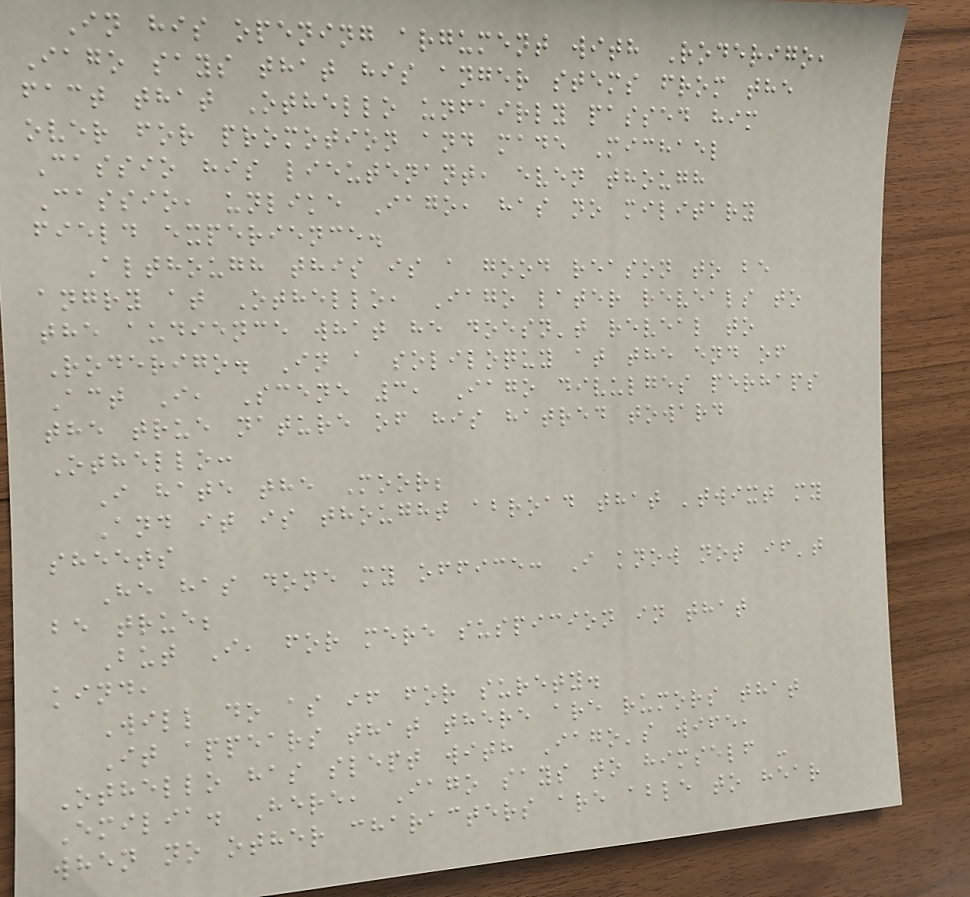In his opening argument with Roderigo,
Iago says that his anger stems from the
fact that Othello unfairly passed him
over for promotion and made Michael
Cassio his lieutenant, even though
Cassio, unlike Iago, has no military
field experience.
Although this is a good reason to be
angry at Othello, Iago later reveals to
the audience what he doesn't reveal to
Roderigo. In a soliloquy at the end of
Act I, Scene 3, Iago divulges perhaps
the true nature of his hatred toward
Othello:
I hate the Moor;
And it is thought abroad that 'twixt my
sheets
He has done my office: I know not if't
be true;
But I, for mere suspicion in that
kind,
Will do as if for surety.
It appears that there are rumors that
Othello has slept with Iago's wife,
Emilia. Here, Iago says to himself -
when no other characters are able to hear
